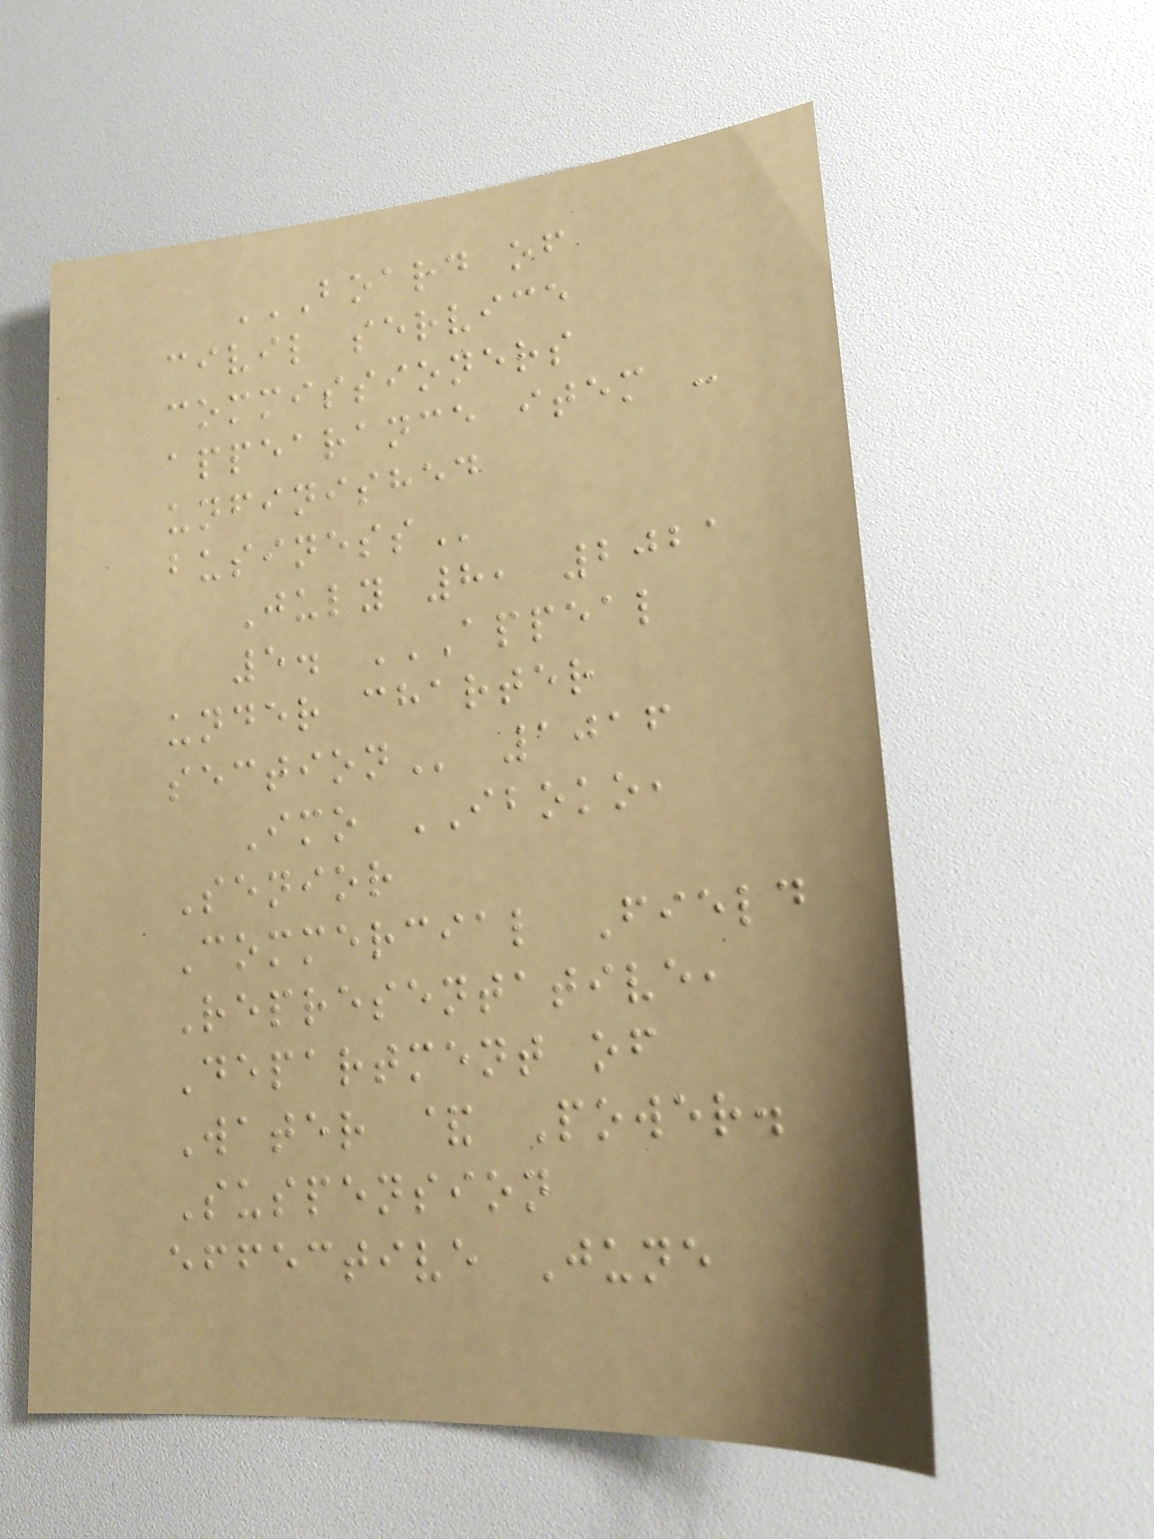BOARD OF
CIVIL SERVICE
COMMISSIONERS
APPEARANCE ITEM -
UNFINISHED
BUSINESS
July 8, 2021
5. APPEAL
UNDER CHARTER
SECTION 1016
Imo IBOKO,
Senior
Commercial Field
Representative,
Department of
Water & Power.
Suspension
effective June
